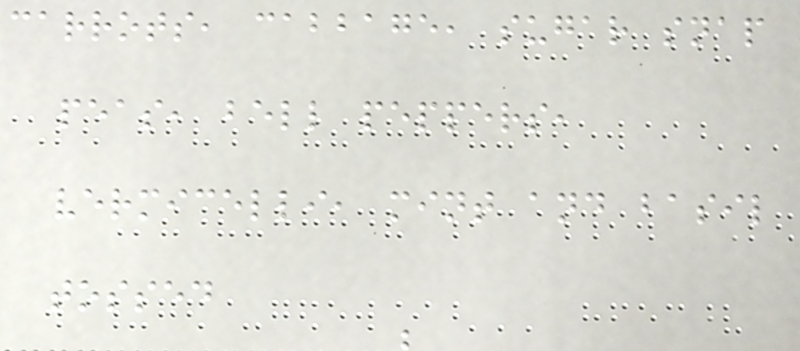carrots, cabbage, sugar snap
peas, bell peppers,
vermicelli, mint and basil
tossed
